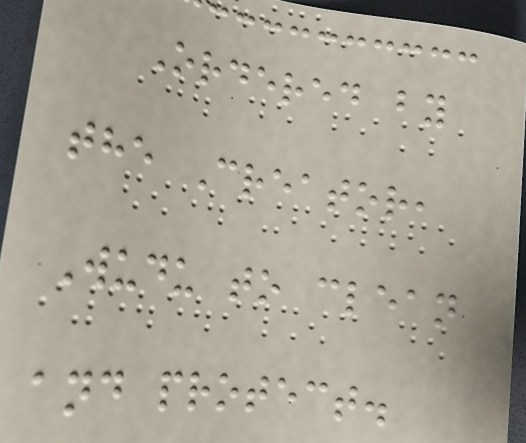Ordered by
the Creator,
Wudu to clean
and protect.
